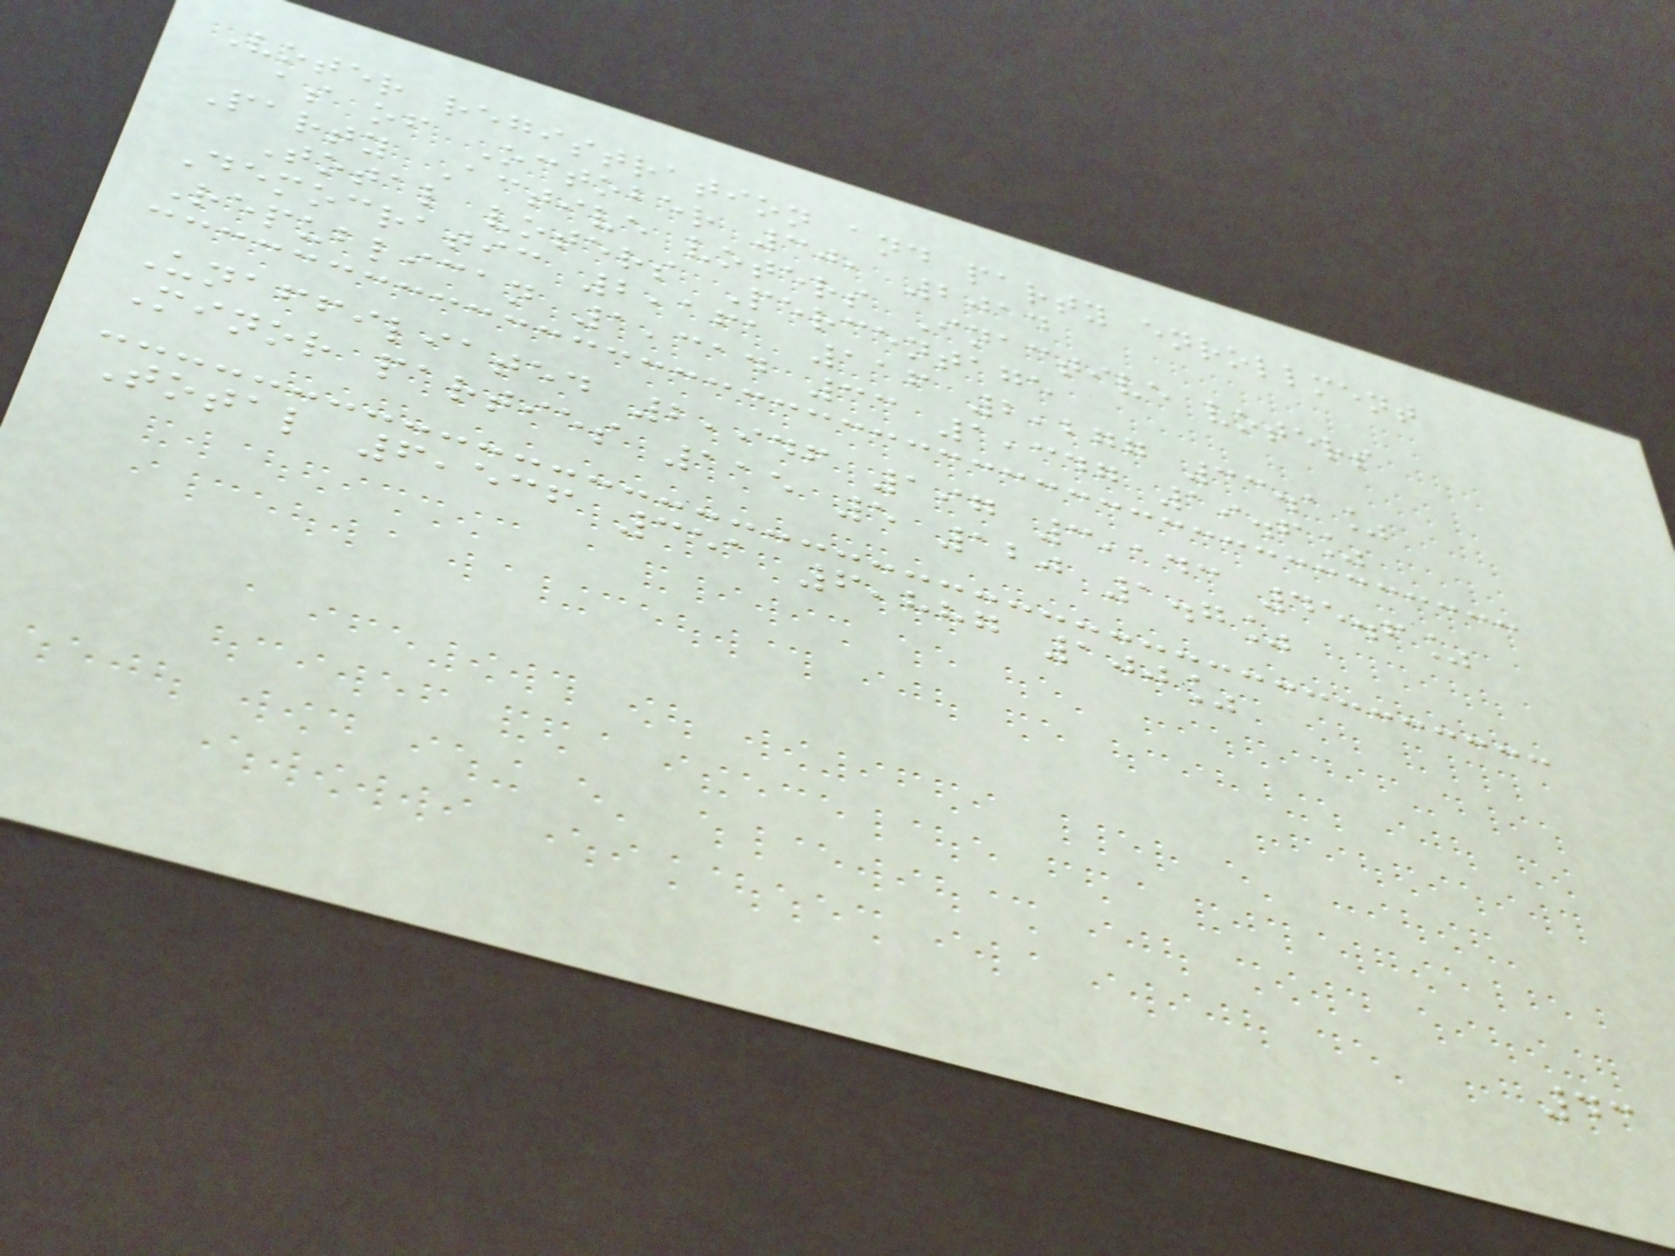Voter registration and party enrollment
as of October 30, 2014
Party Active voters Inactive voters
Total voters Percentage
Democratic 2,161 116 2,277 33.1%
Republican 1,314 33 1,347 19.6%
Unaffiliated 2,946 197 3,143 45.6%
Minor parties 115 5 120 1.7%
Total 6,536 351 6,887 100%
43
